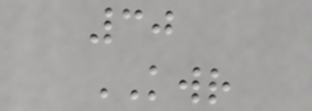30
KWR
